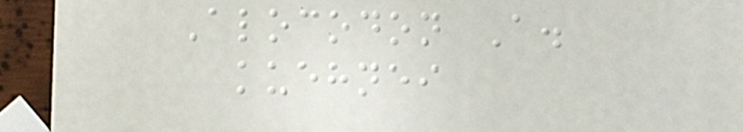Alocodon A.
kuehnei
